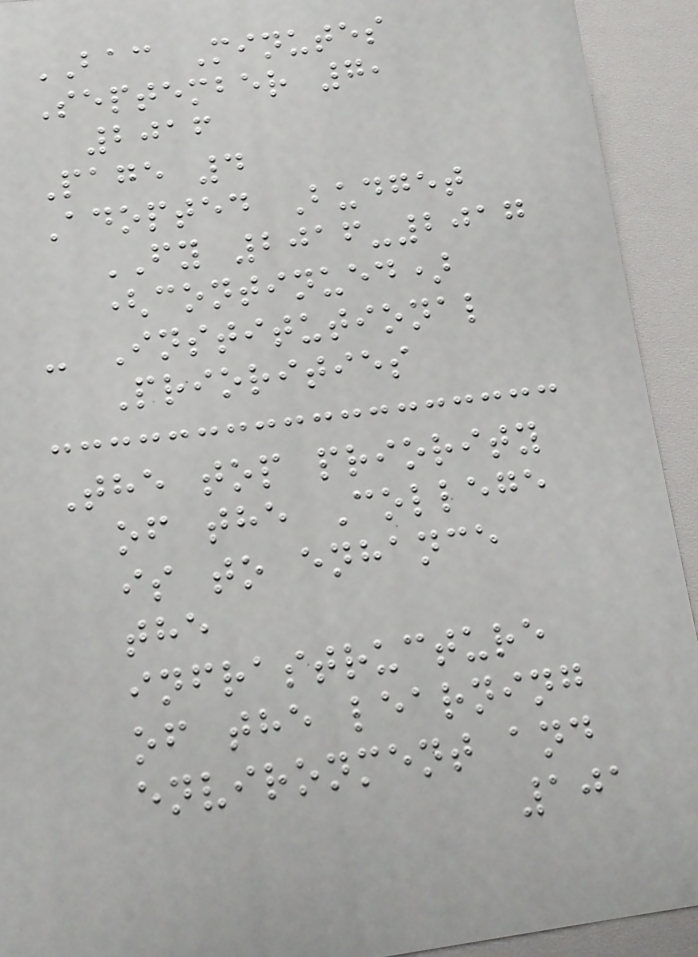BAC Minutes
September 7,
2016
Page 4
Adopted Budget
FY 2016-2017
(continued)
- Institutional
Priorities
The top priority
of the College
is to enhance
the
infrastructure
of the learning
environment and
101
